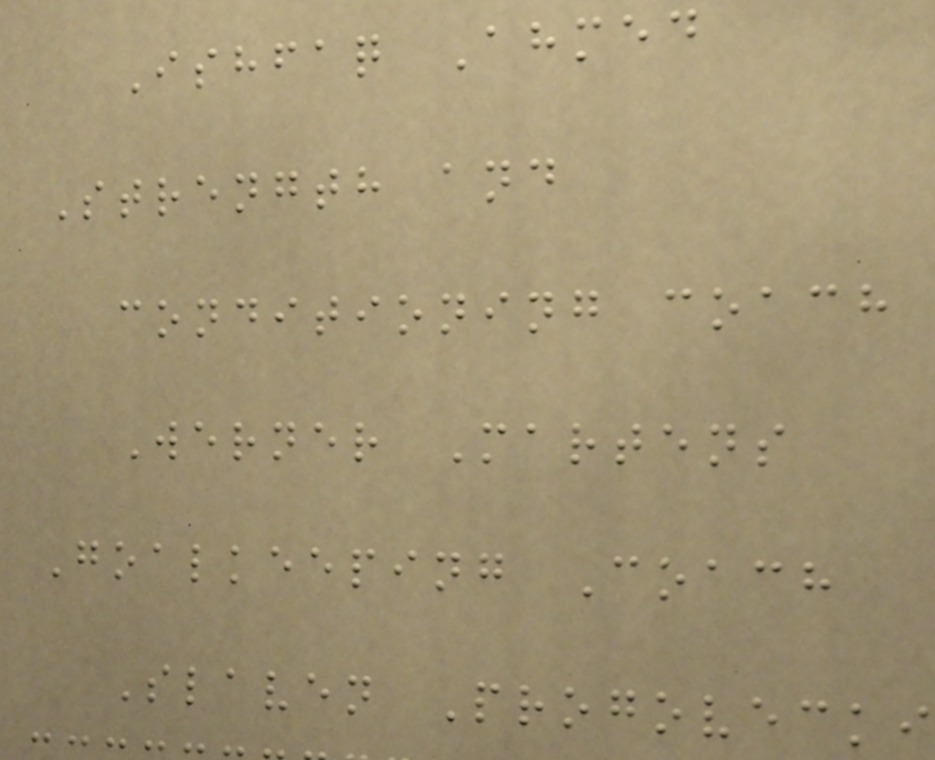Ishfaq Ahmed
Strength and
conditioning coach
Werner Martens
Goalkeeping Coach
Slaven Progovecki
